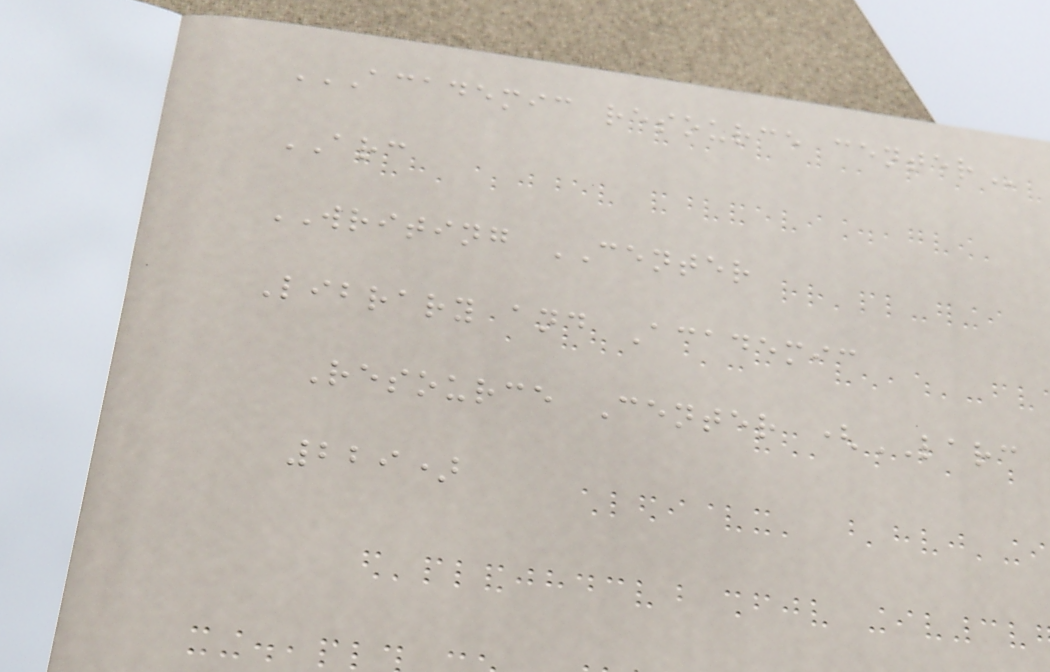ACADEMIC RESOURCE CENTER
ARC
WRITING CENTER
Library and Academic
Resource Center (LARC
229)
